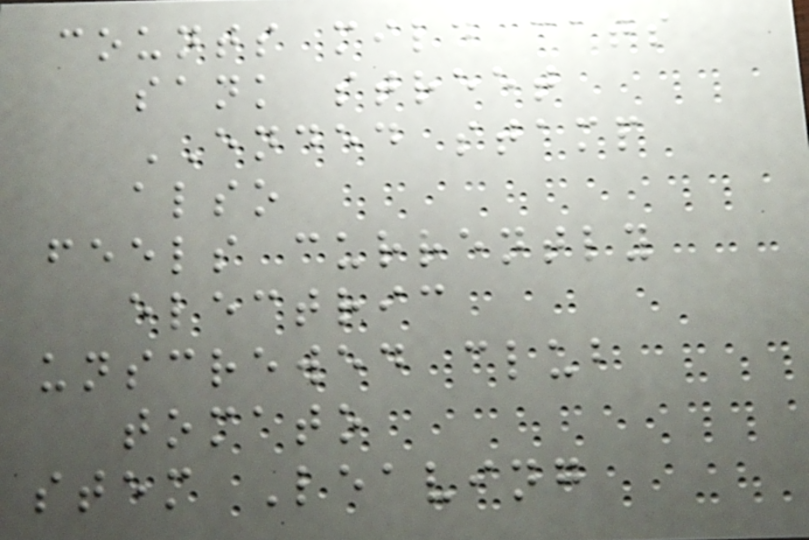counts mild cats
sank street
ENDED stamp
also
feels currently
electric
unscrewed club
tomato
stem Leaving
